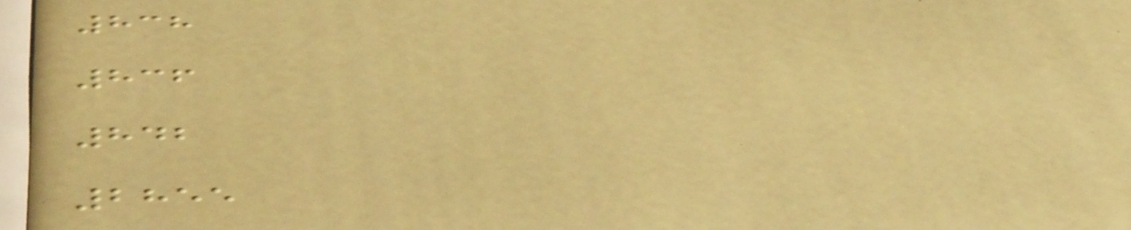838
836
842
2855
